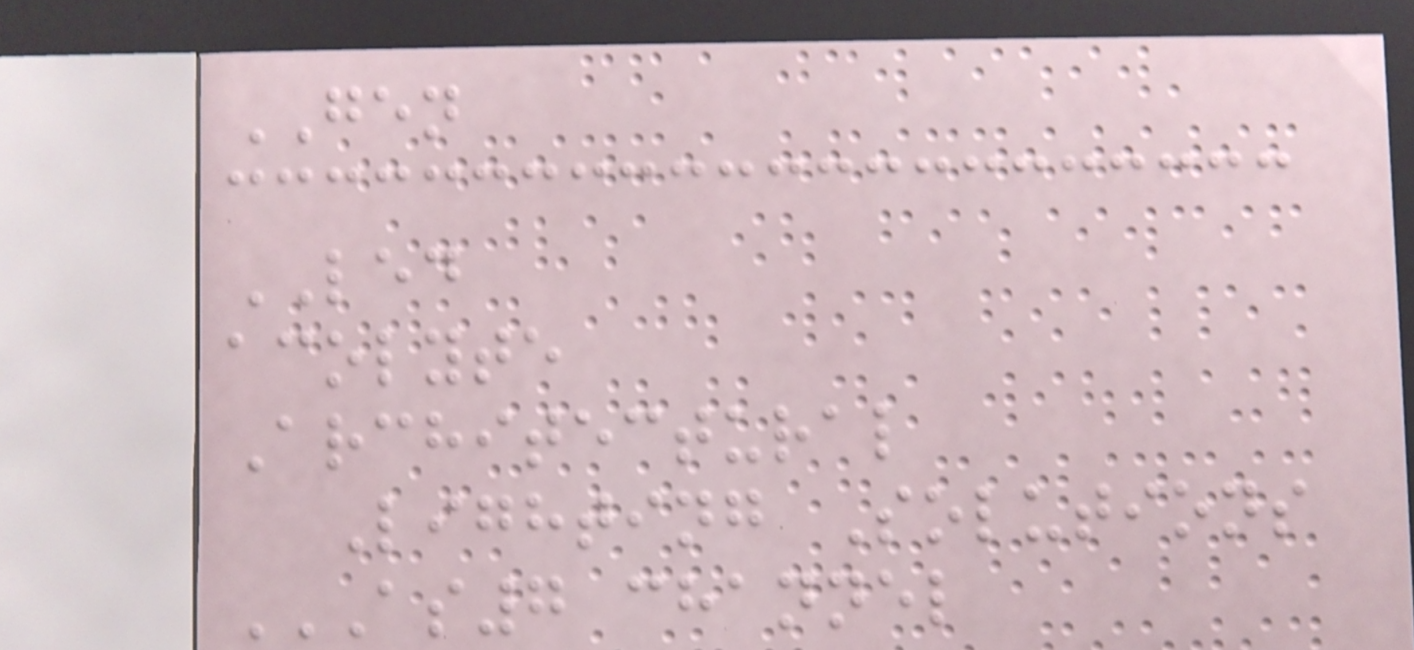GEN
LED
acolyte
Architectural
Lighting Solutions
AS7 CHANNEL
